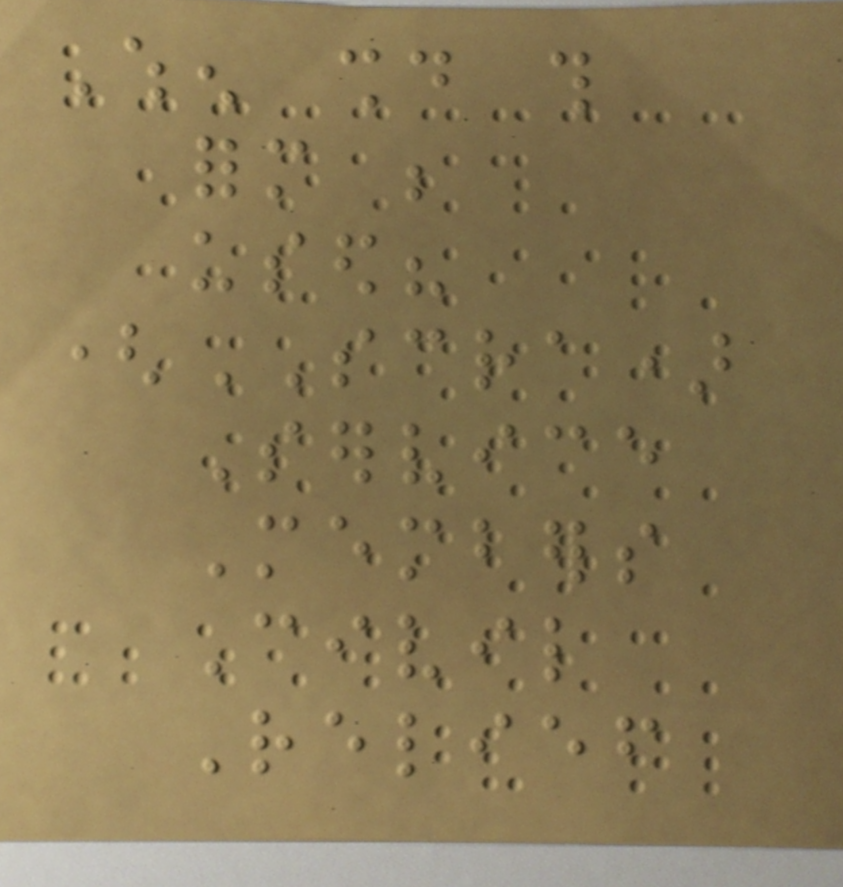When should this
form be
used?
(SCRA)
Service
Members
Civil
Relief
